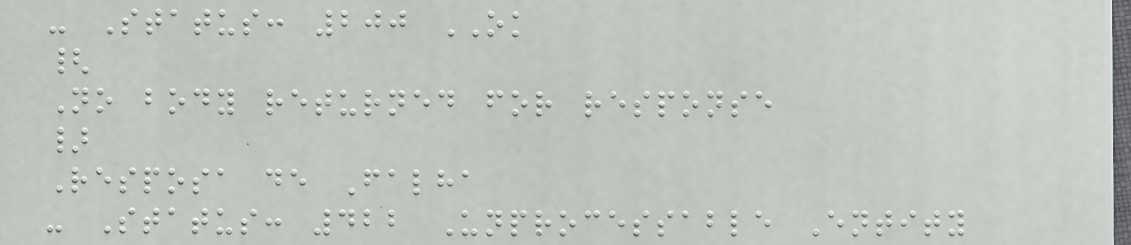- Status: 200 OK
{
No body returned for response
}
Resposa de Falha
- Status: 422 Unprocessable Entity
